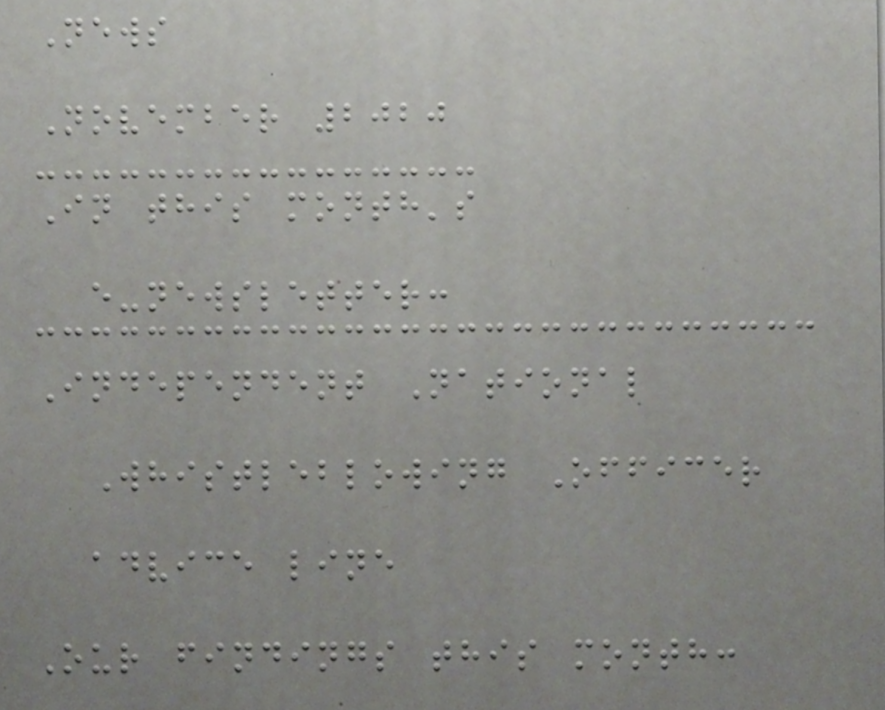News
November 2020
In this month's
e-newsletter:
Independent National
Whistleblowing Officer
advice line
Our findings this month:
